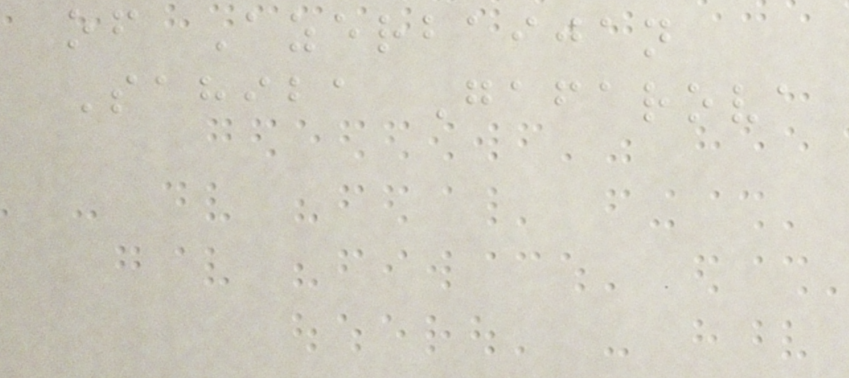of Azerbaijan
Sahiba Gafarova
